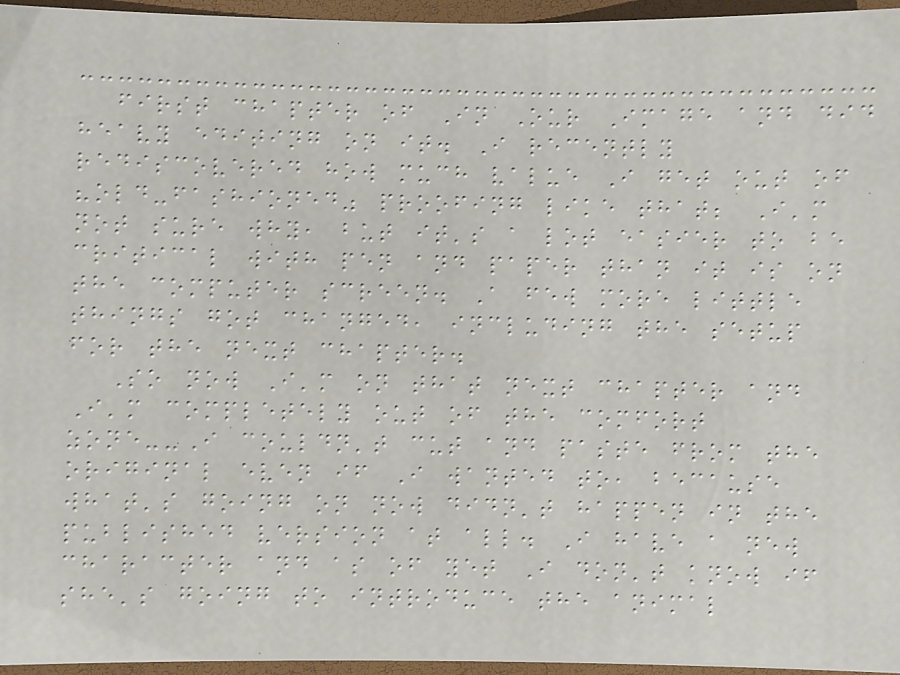first chapter of In Our Image and did
heavy editing on it. I recently
rediscovered how much value I get out of
"old-fashioned" proofing like that; I'm
not sure why, but it's a lot easier to be
critical with pen and paper than it is on
the computer screen. A few more little
things got changed, including the setup
for the next chapter.
So now I'm on that next chapter and
I'm completely out of the comfort
zone--I couldn't cut and paste from the
original even if I wanted to, because
what's going on now didn't happen in the
published version at all. I have a new
character and as of yet I don't know if
she's going to introduce the animal
